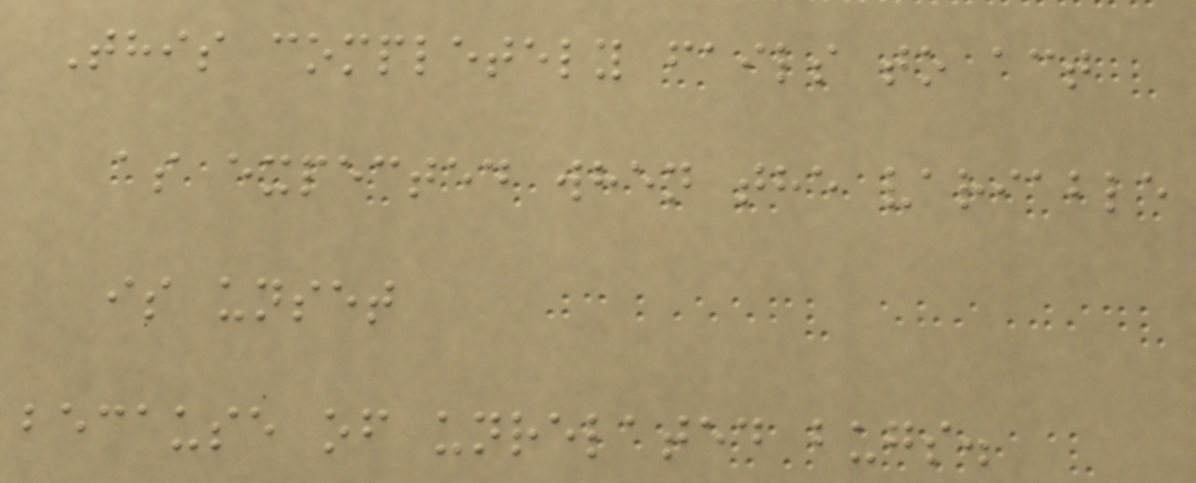This completely fails to act
as expected when the variable
is unset
because of unrelated bugs.
